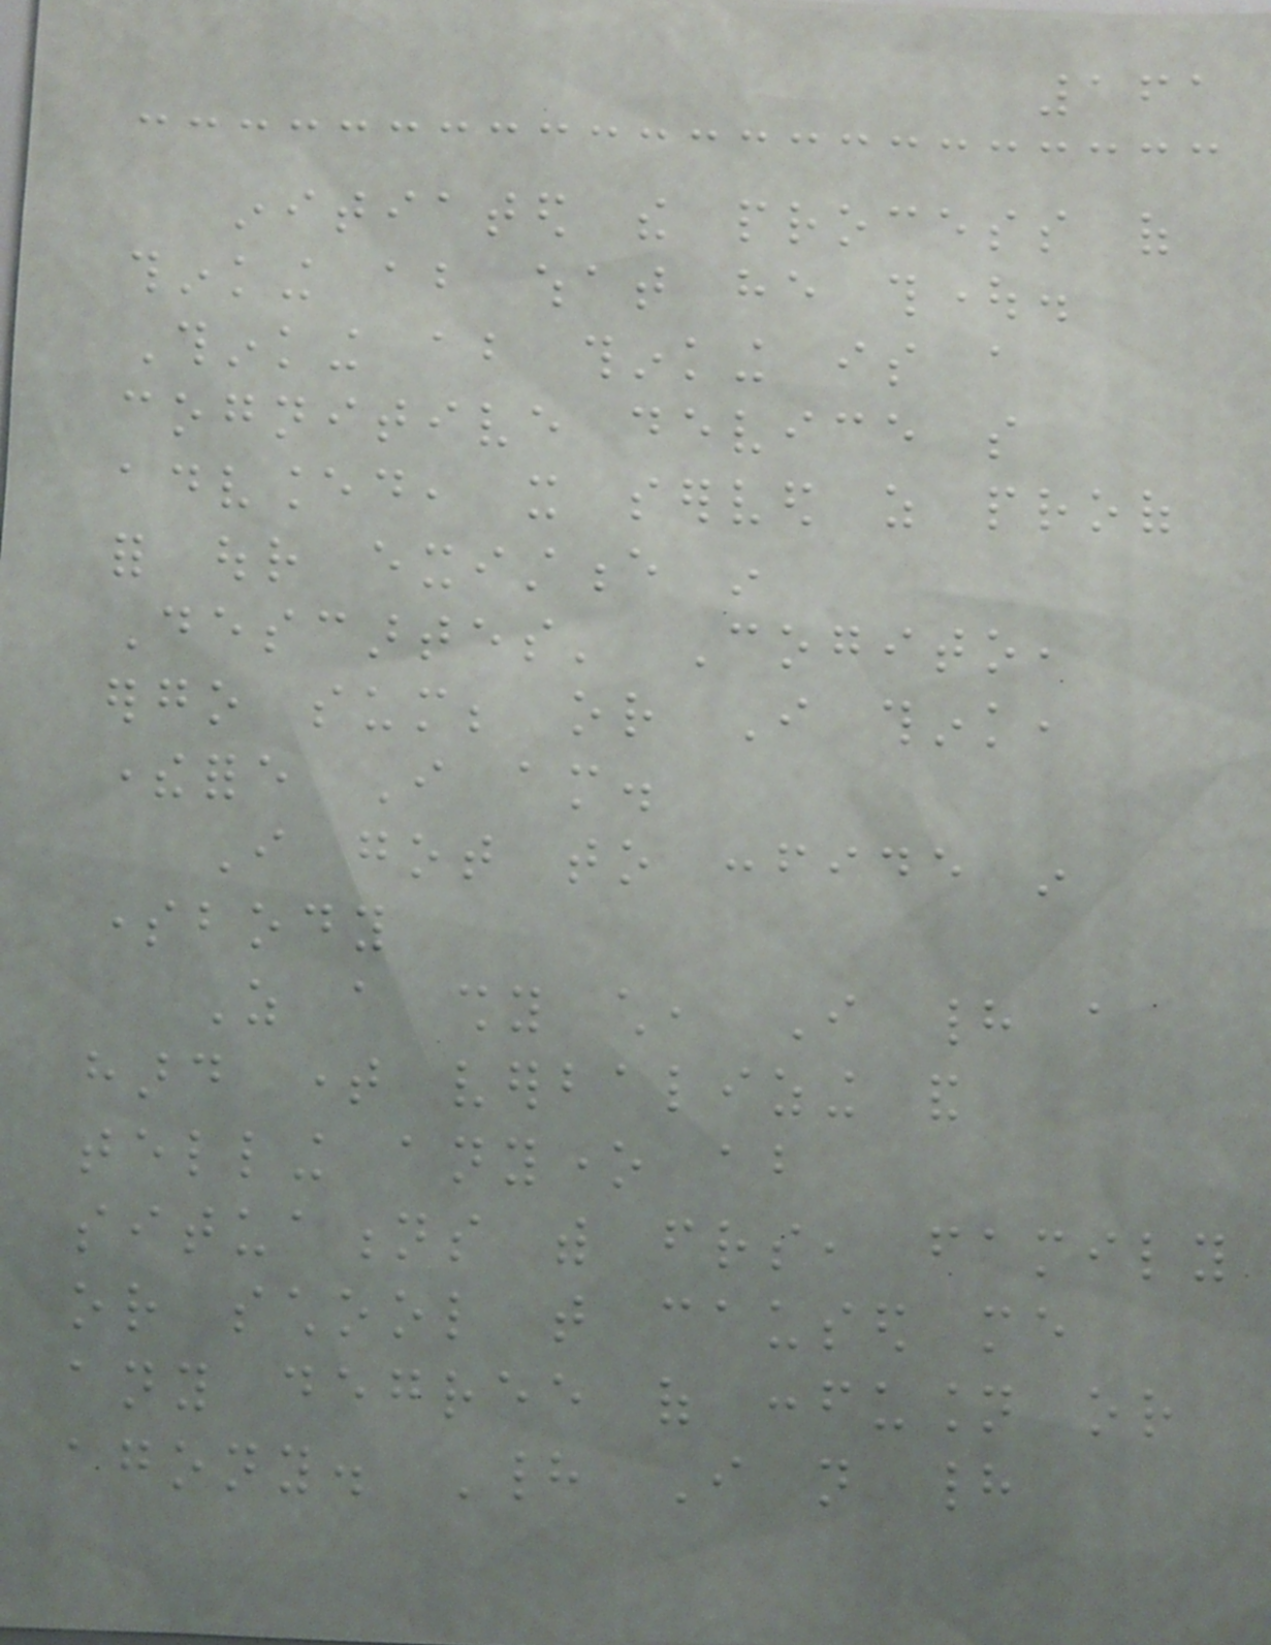161
initiated the process of
thinking about what he thought.
Thinking about thinking is a
cognitive device so
advanced, it served as proof
for our existence in
Descartes' Cogito,
ergo sum; or I think,
therefore I am.
I got to confide in
somebody
As a shy child, I had a
hard time verbalizing and
telling anyone about
situations with friends, family
or school that caused me
any degree of confusion or
agony. Had I not had
